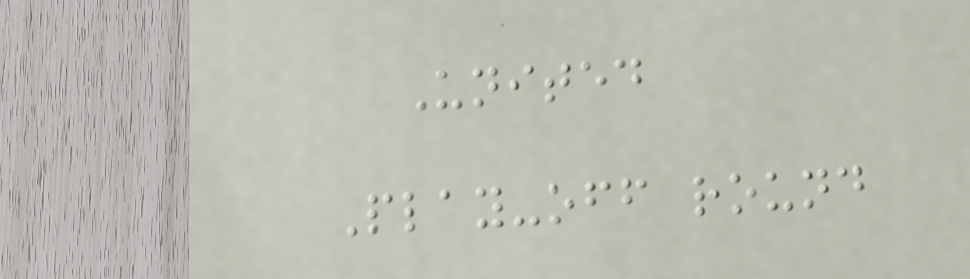United
Play-off round
